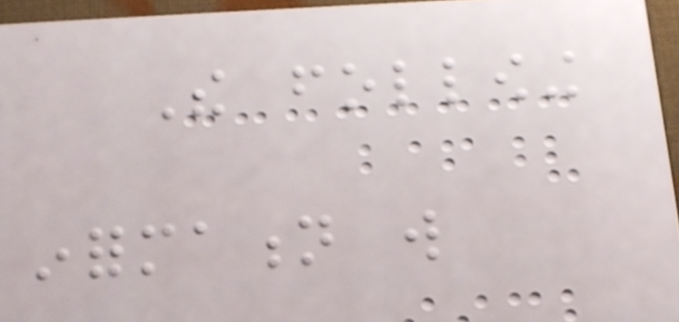The following
information will
